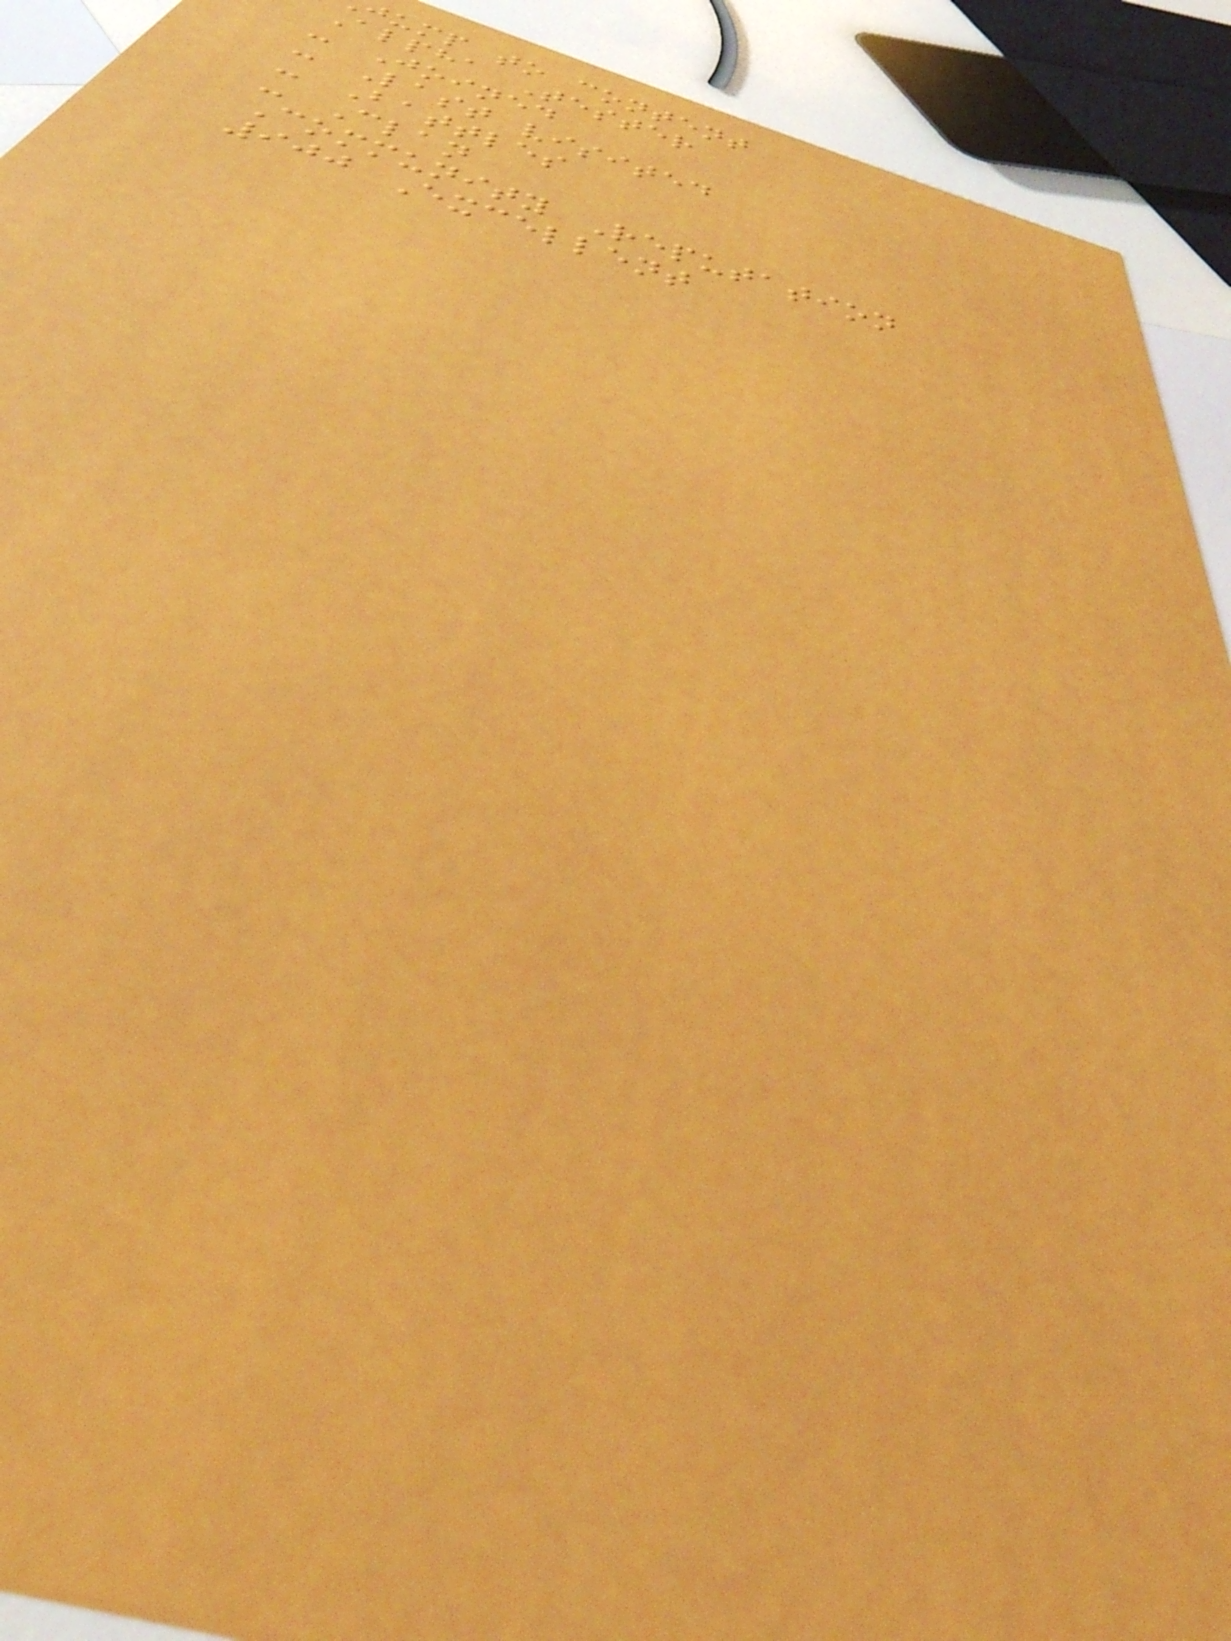jump to content
Alpha Tester
- Joined
- Last visited
- Battles
- Clan
Community Reputation
900 Excellent
